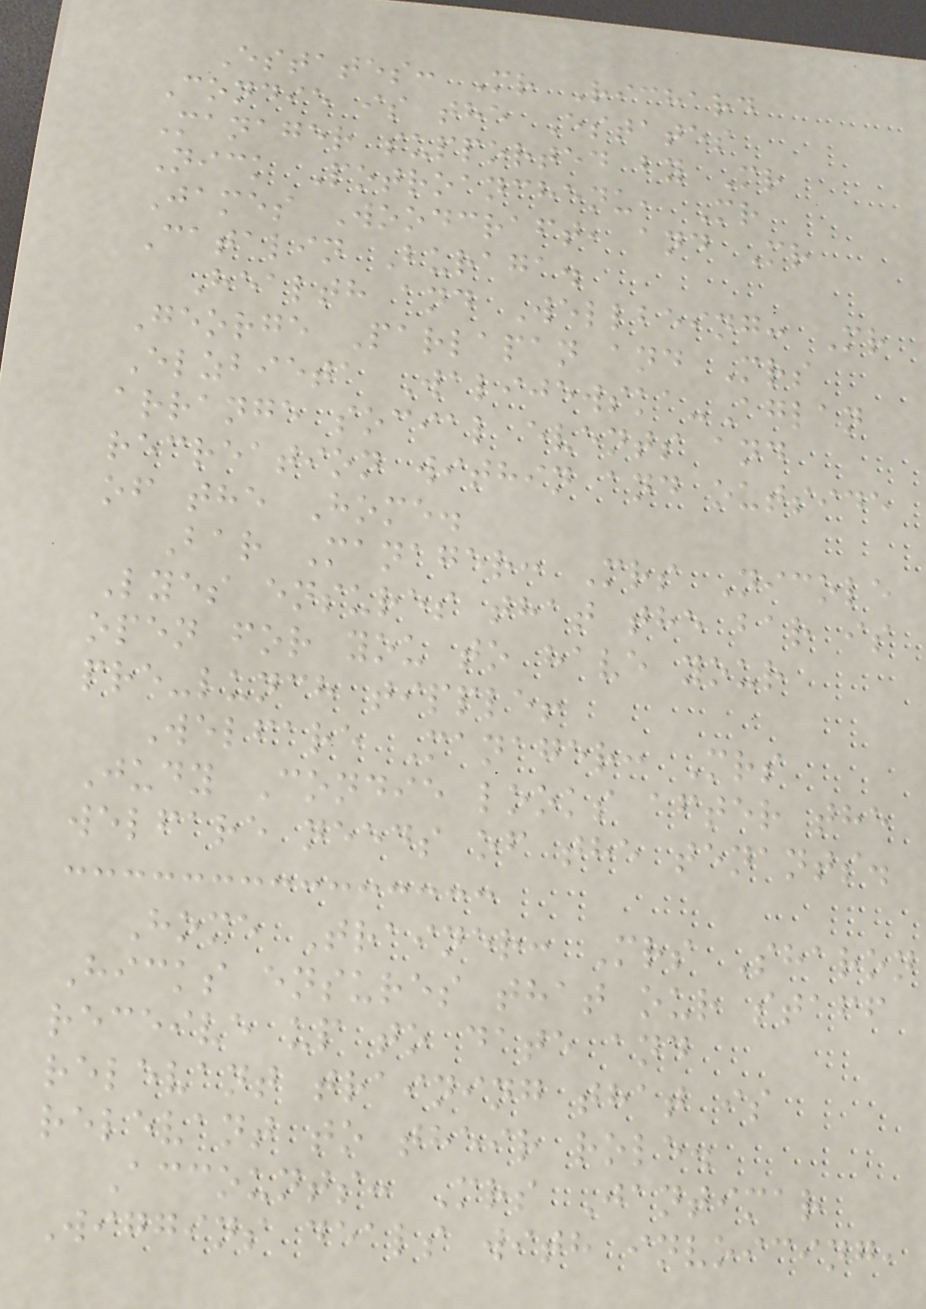Estates: Mr Richard
Condie is the Estates
Manager supported by Mr
Nick Potroanchenu, Mr
James Woodcraft, and Mr
Catalin Buraga.
Health and Wellbeing: Mr
George Parlapan and Mrs
Elzbieta Walijewska-Aglan
arrange social events and
recreation within and outside
of the Home.
Bar Manager: Mrs Nicole
Lyes ensures that the bar is
open for you to have your
pre-lunch tipple!
Welfare Manager: Mrs
Judy Condie looks after the
welfare needs of the tenants.
Home Trainer: Mrs Sharon
Hicks ensures that our staff
receive up to date and
relevant training that is
relevant to their role.
Accounts: Mrs Jantimar
Wiggins deals with invoicing,
